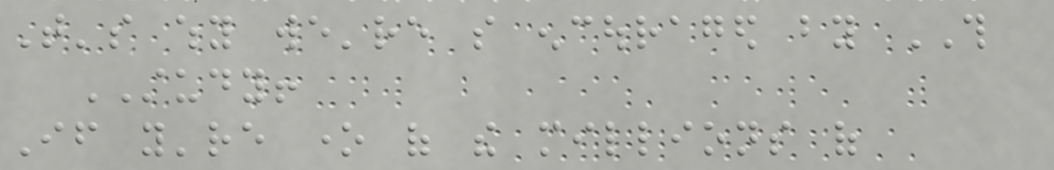That's why we're so encouraged by THIS
STUDY!
If you're one of the millions of
